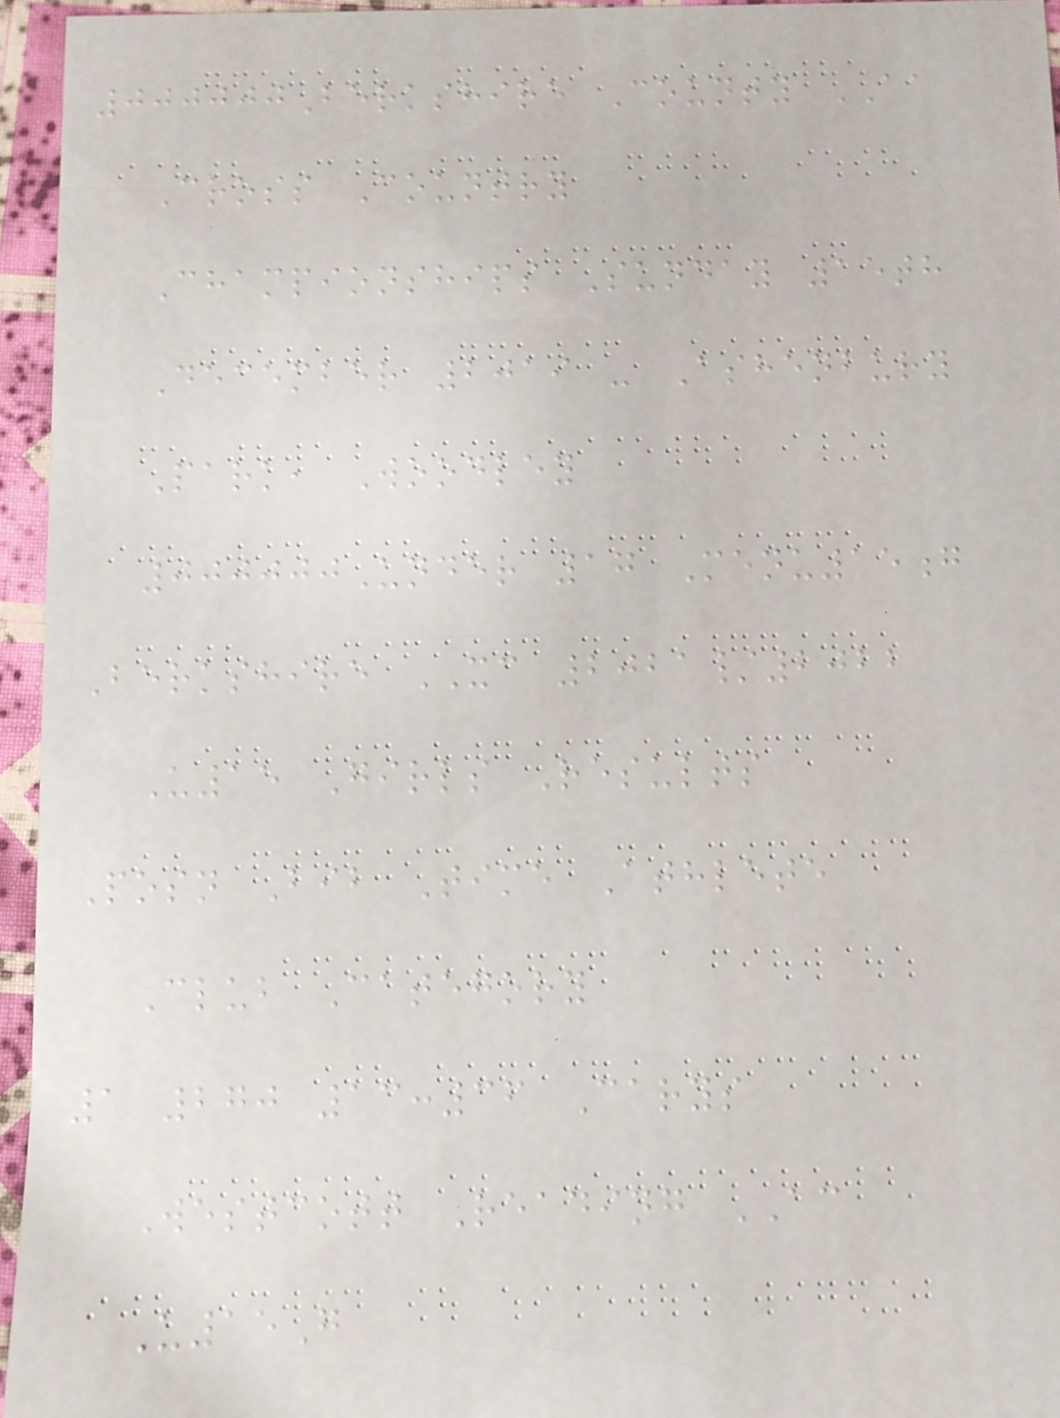000000Berkshire County AA
Cross Country
Championships Sunday 15th
December 2019 - Ashenbury
Park, Woodley
000000Under 17 Menu15g
Berkshire XC 2021/2022
U15 Girls Results
Posn Bib Time Athlete
Club Category
1 270 13:36 Carys
Westcott Reading AC
U15G
